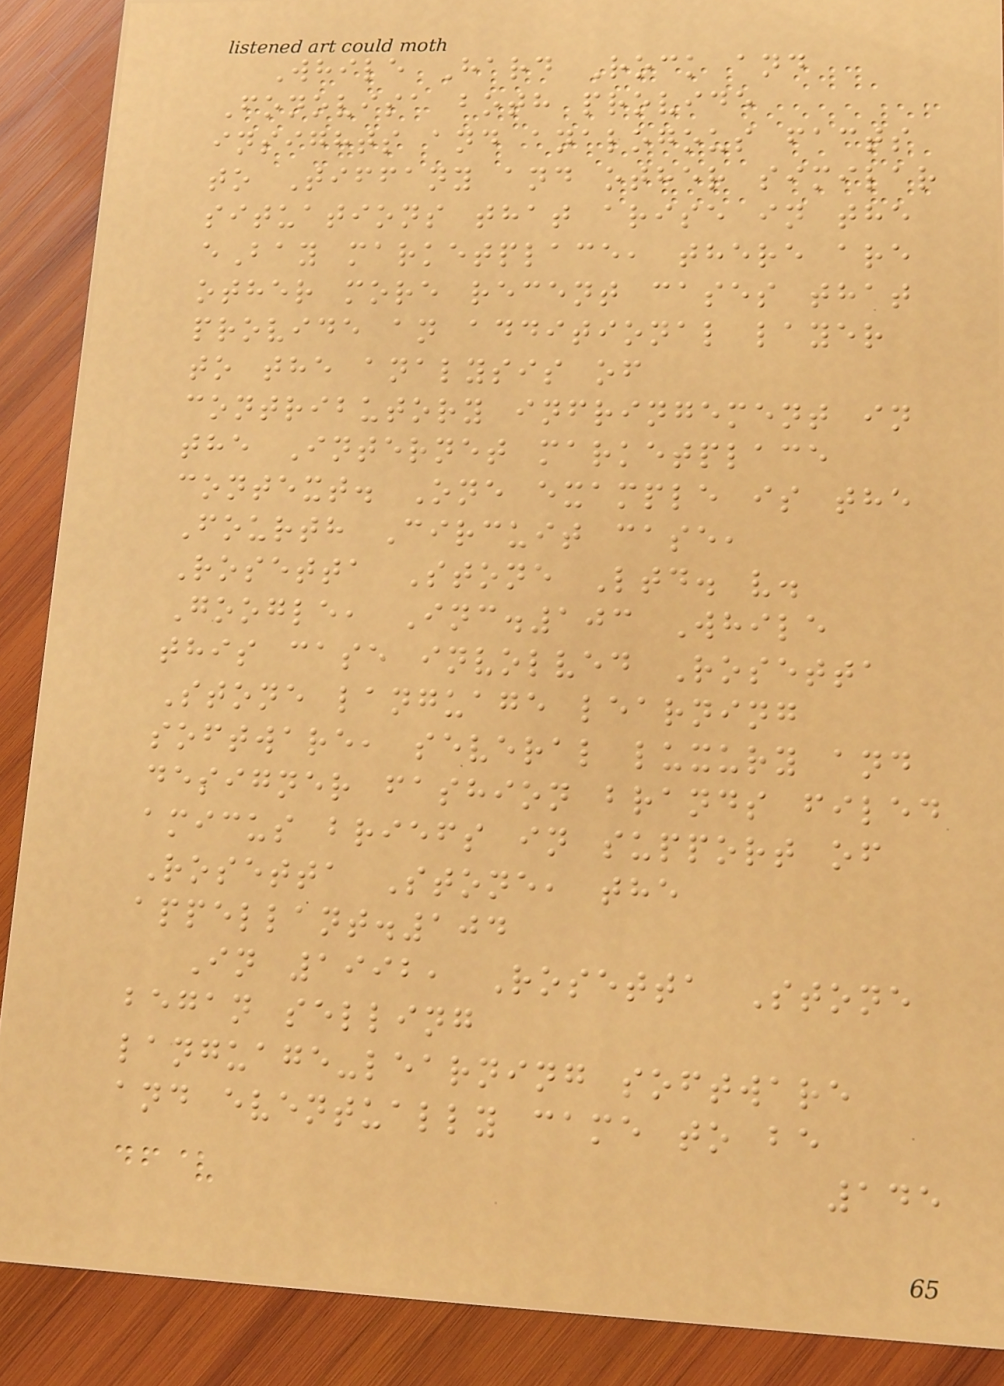While Hard Rock and
Fonovisa both provide
insights and analogous facts
to Tiffany and other similar
situations that arise in the
eBay marketplace, there are
other more recent cases that
provide an additional layer
to the analysis of
contributory infringement in
the Internet marketplace
context. One example is the
Fourth Circuit case,
Rosetta Stone Ltd. v.
Google, Inc.103 While
this case involved Rosetta
Stone language learning
software, several luxury and
designer fashion brands filed
amicus briefs in support of
Rosetta Stone, the
appellant.104
In 1992, Rosetta Stone
began selling
language-learning software
and eventually came to be
145
